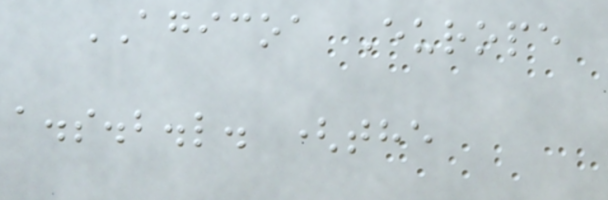AGICOA Europe
a.s.b.l. (the
